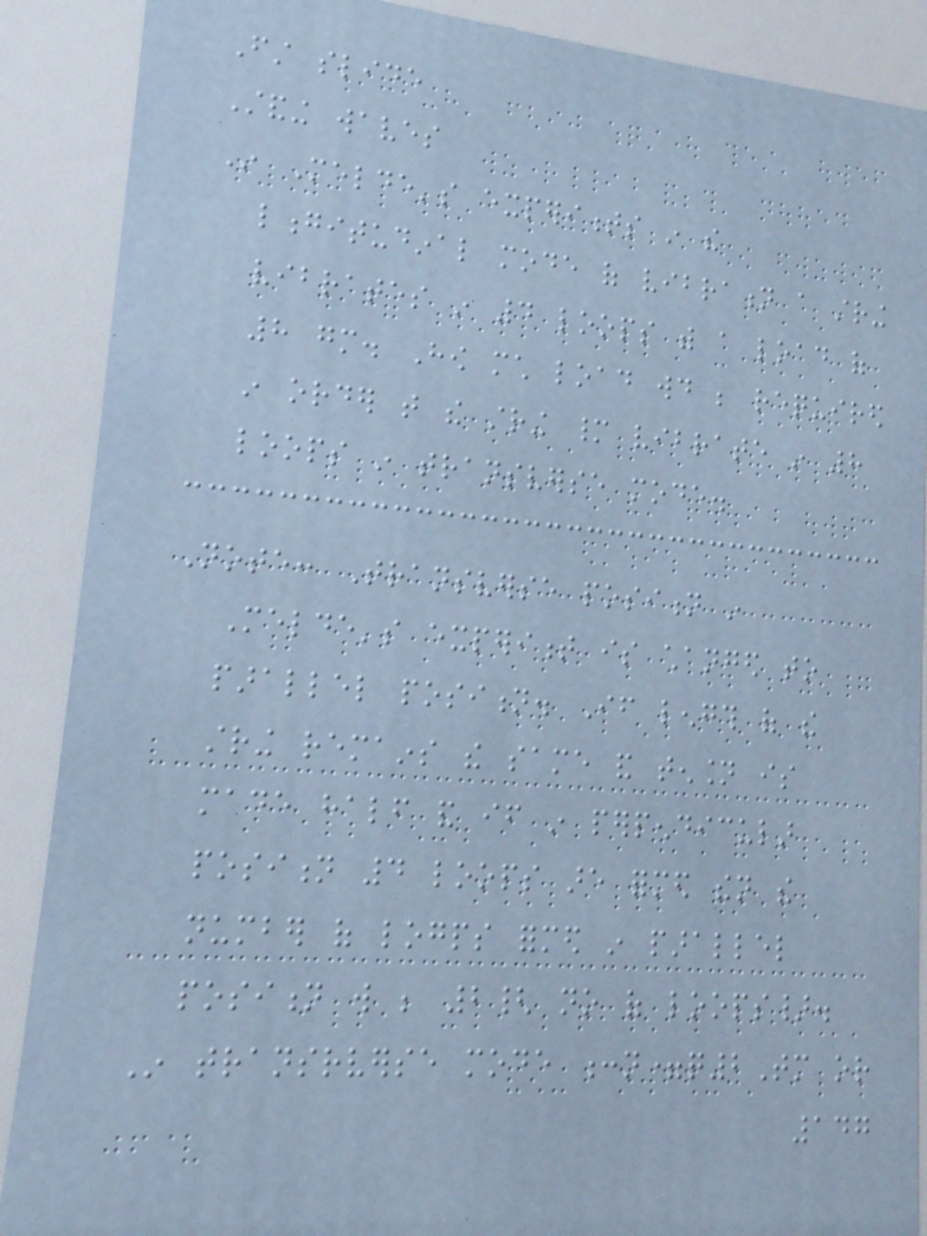First slide
Standing waves
In Melde's experiments in the
longitudinal mode of vibration a string
vibrates in 4 loops with a load of
8 gm. How much load would be required
in order that the string many vibrate in 8
loops in transverse mode.
Note: Transverse position in
Melde's experiment is changed to
parallel position. If length of the
string remains the same and tension is
made half and if in perpendicular
position 4 loops are formed then the
number of logps formed in parallel
position will be 2{ no of loops}.
In transrverse mode :n=q2Tm or
147
